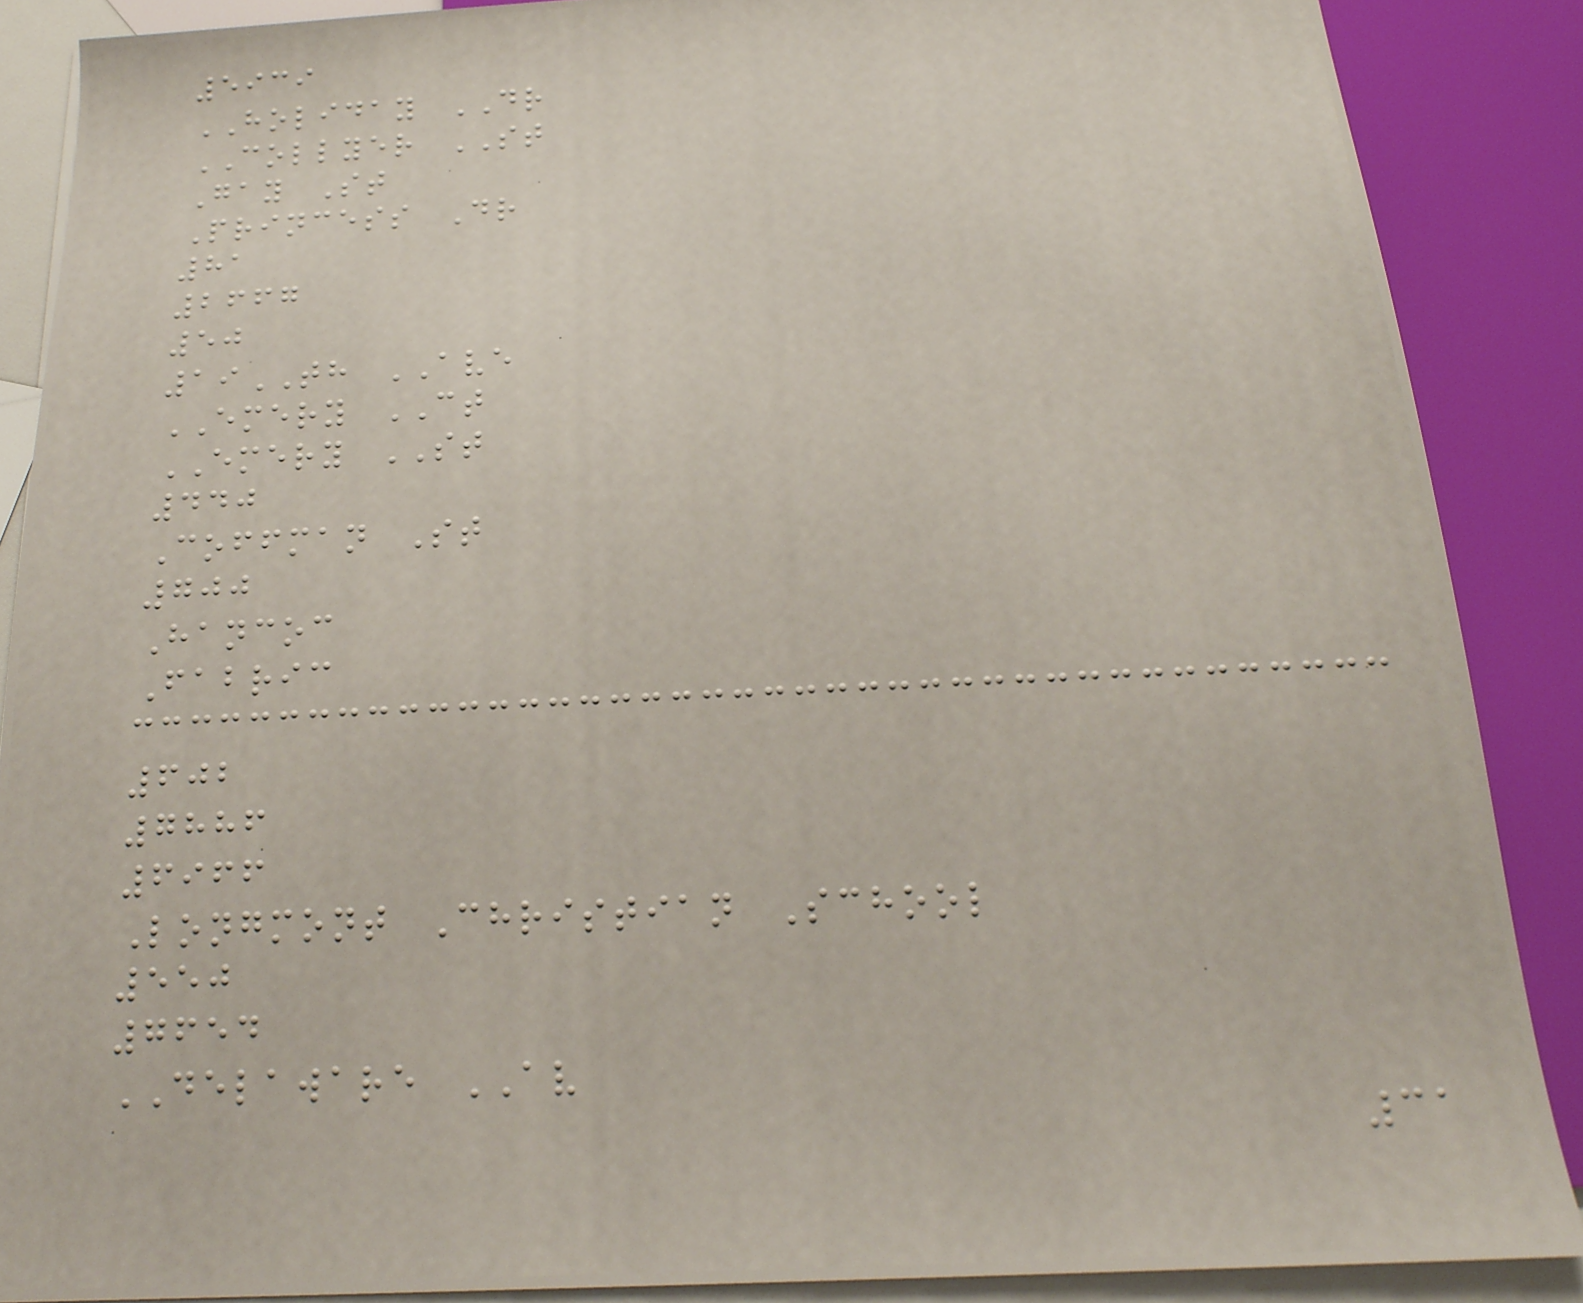5939
HOLIDAY DR
COLLYER ST
Gay St
Princess Dr
81
2667
50
19TH AVE
EMERY CT
EMERY ST
440
Coffman St
700
Hancoc
Fabric
602
7886
6966
Longmont Christian School
550
7654
DELAWARE AV
31
